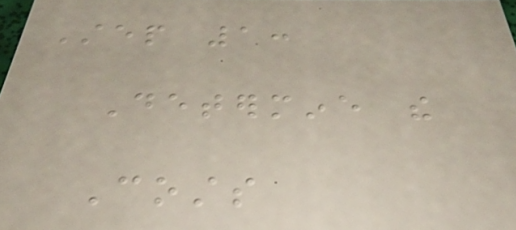Step 1:
Determine the
Costs
